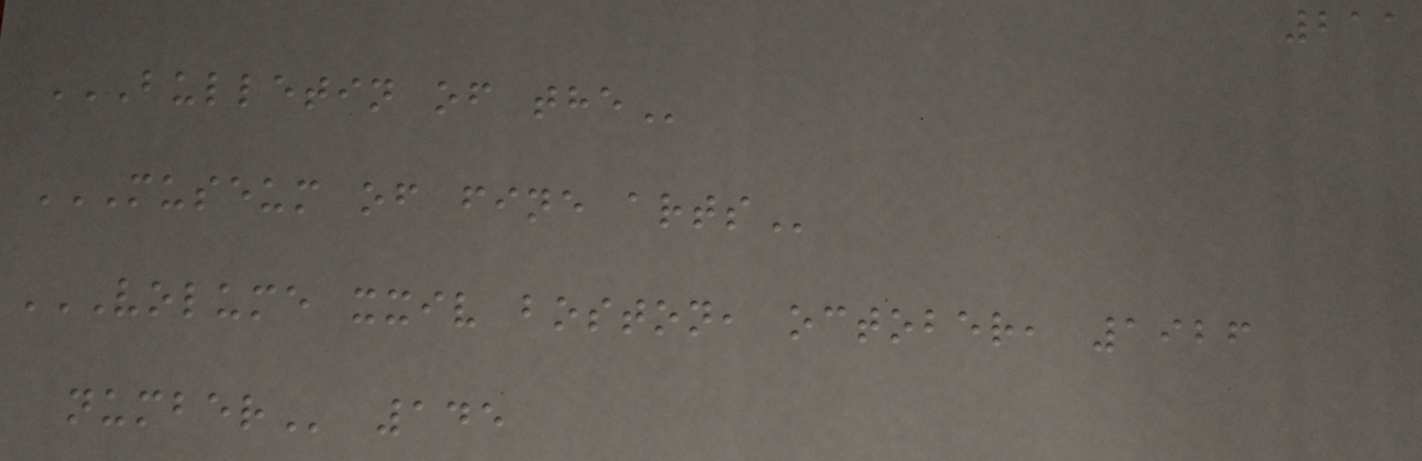211
BULLETIN OF THE
MUSEUM OF FINE ARTS
VOLUME XXIV BOSTON, OCTOBER, 1926
NUMBER 145
